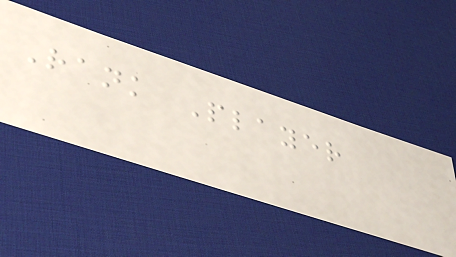Rank Player
